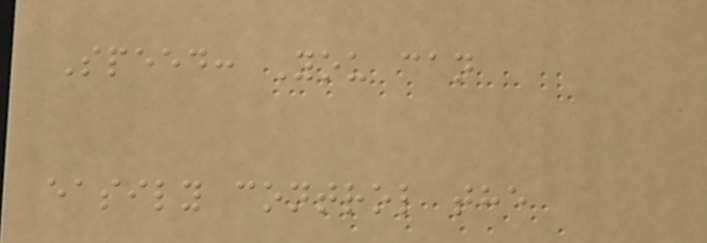Speed: You can
easily control the
